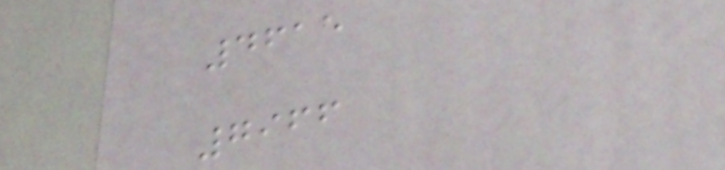4615
7966
